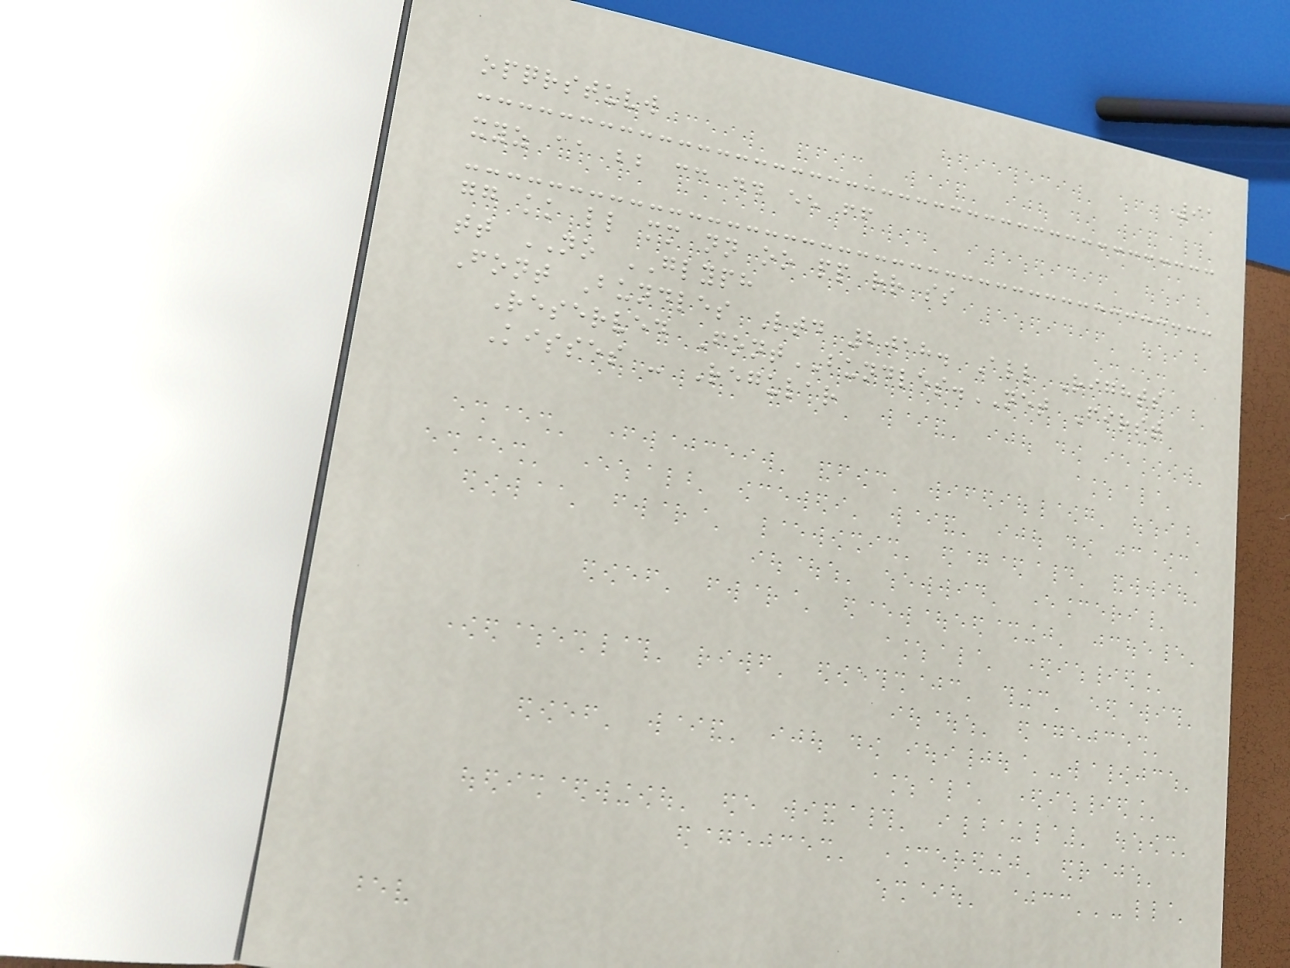91
opqrstuvw
xyz aa bb cc dd ee ff
gg kk ll mm nn oo pp rr ss
tt NO GLYPH
Font Bundles Ltd 2018. All Rights
Reserved FontBUNDLES.NET First
Kisses - Regular
